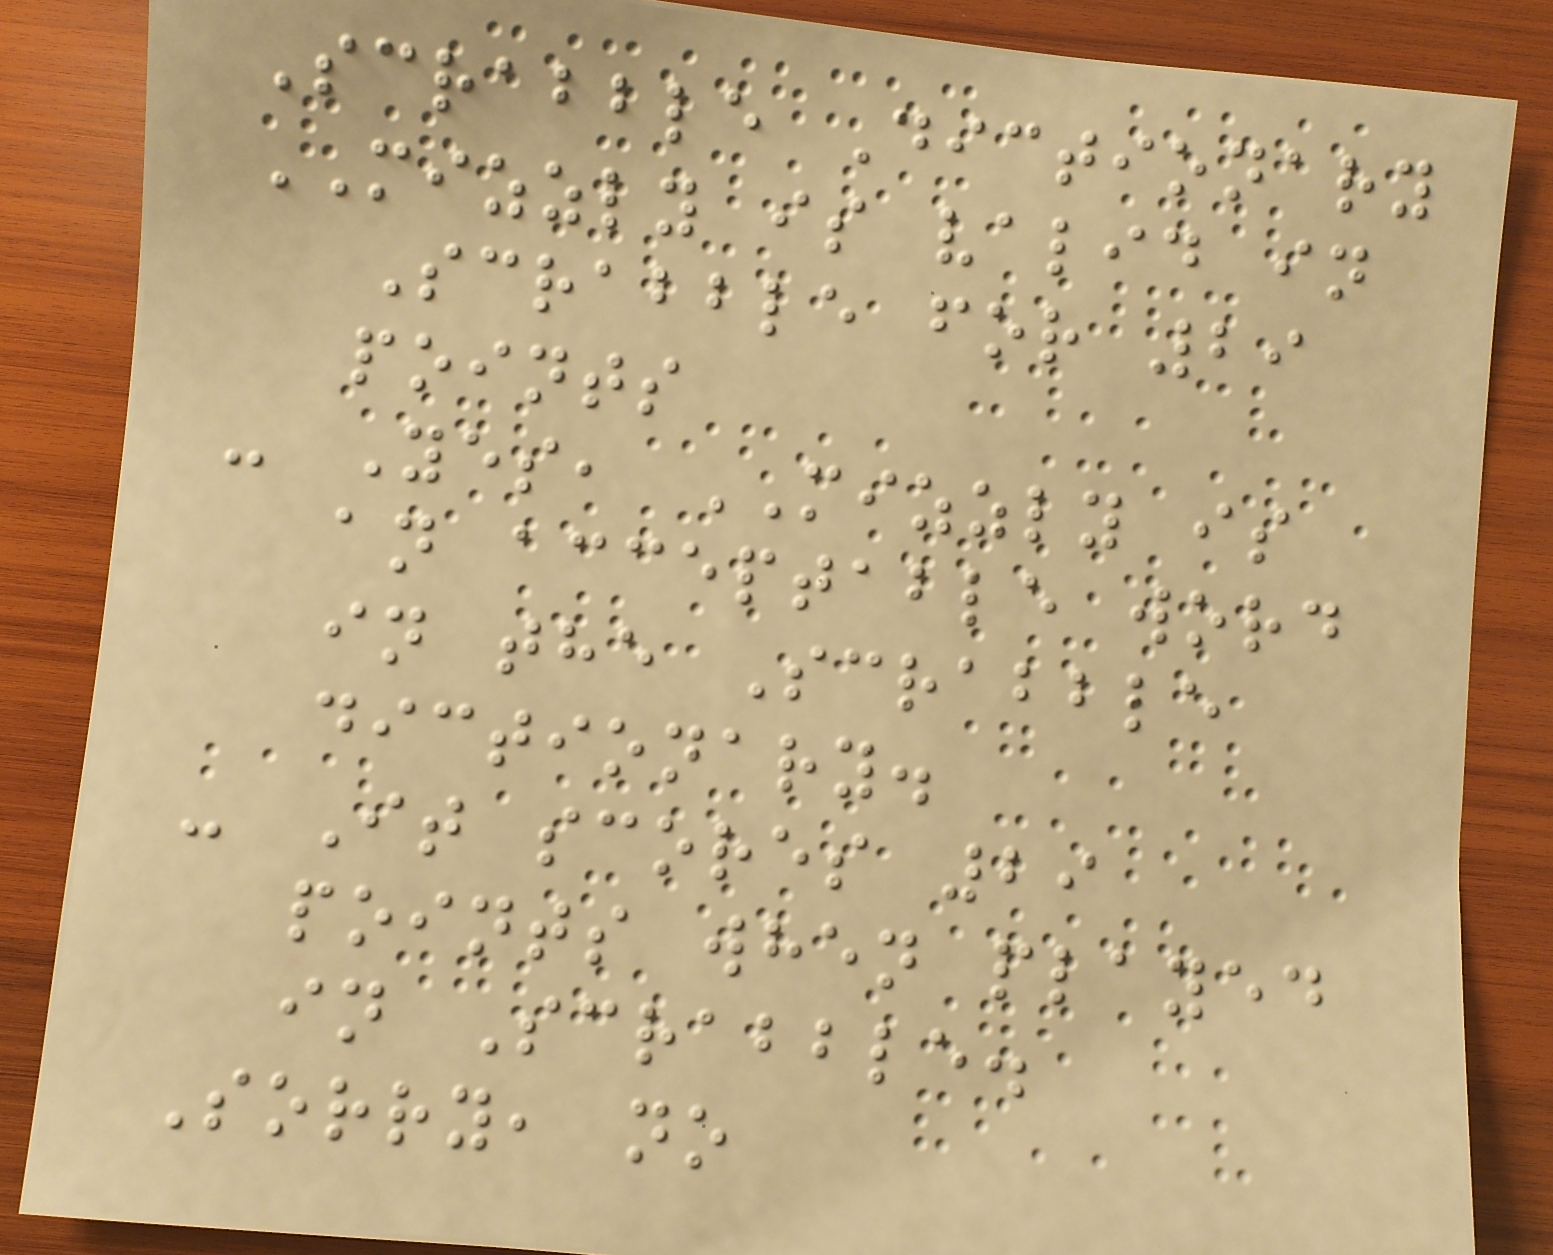Scrabble Dictionary
MIZZLY is valid in
Scrabble for 29
points
- Yes, MIZZLY is
an acceptable word
in the Scrabble
dictionary.
- It scores 29
points when played
in Scrabble.
Sorry, no
